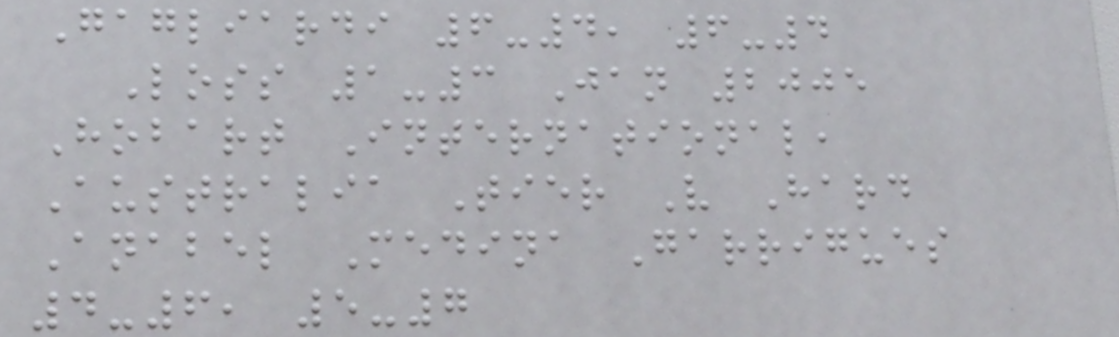Gagliardi 6-4, 6-4
Loss 1-3 Jan 2005
Hobart International,
Australia Tier V Hard
Anabel Medina Garrigues
4-6, 5-7
